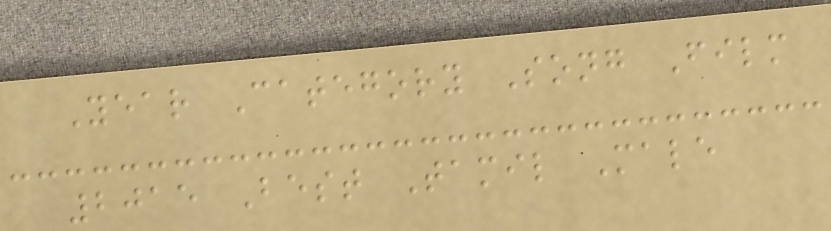Year Category Song Film
2015 Best Tamil Male
